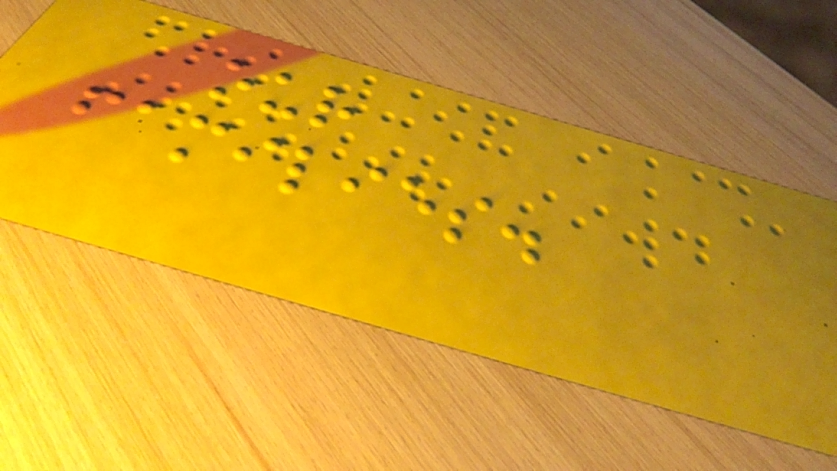our
families.
